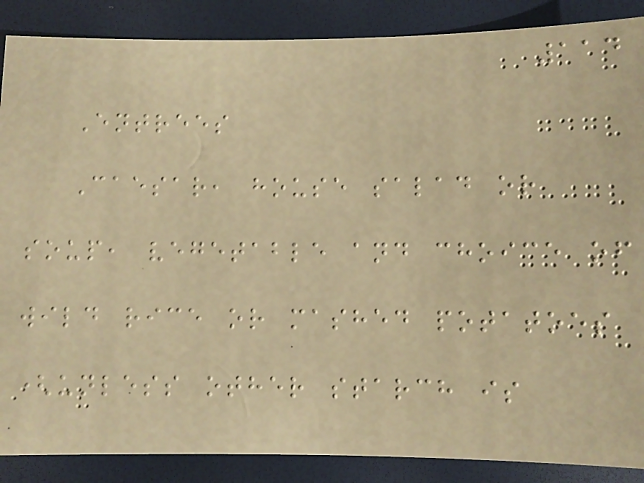114
Entrees
Caesar, house salad or
soup, vegetable and choice of
wild rice or mashed potatoes
(unless other starch is
